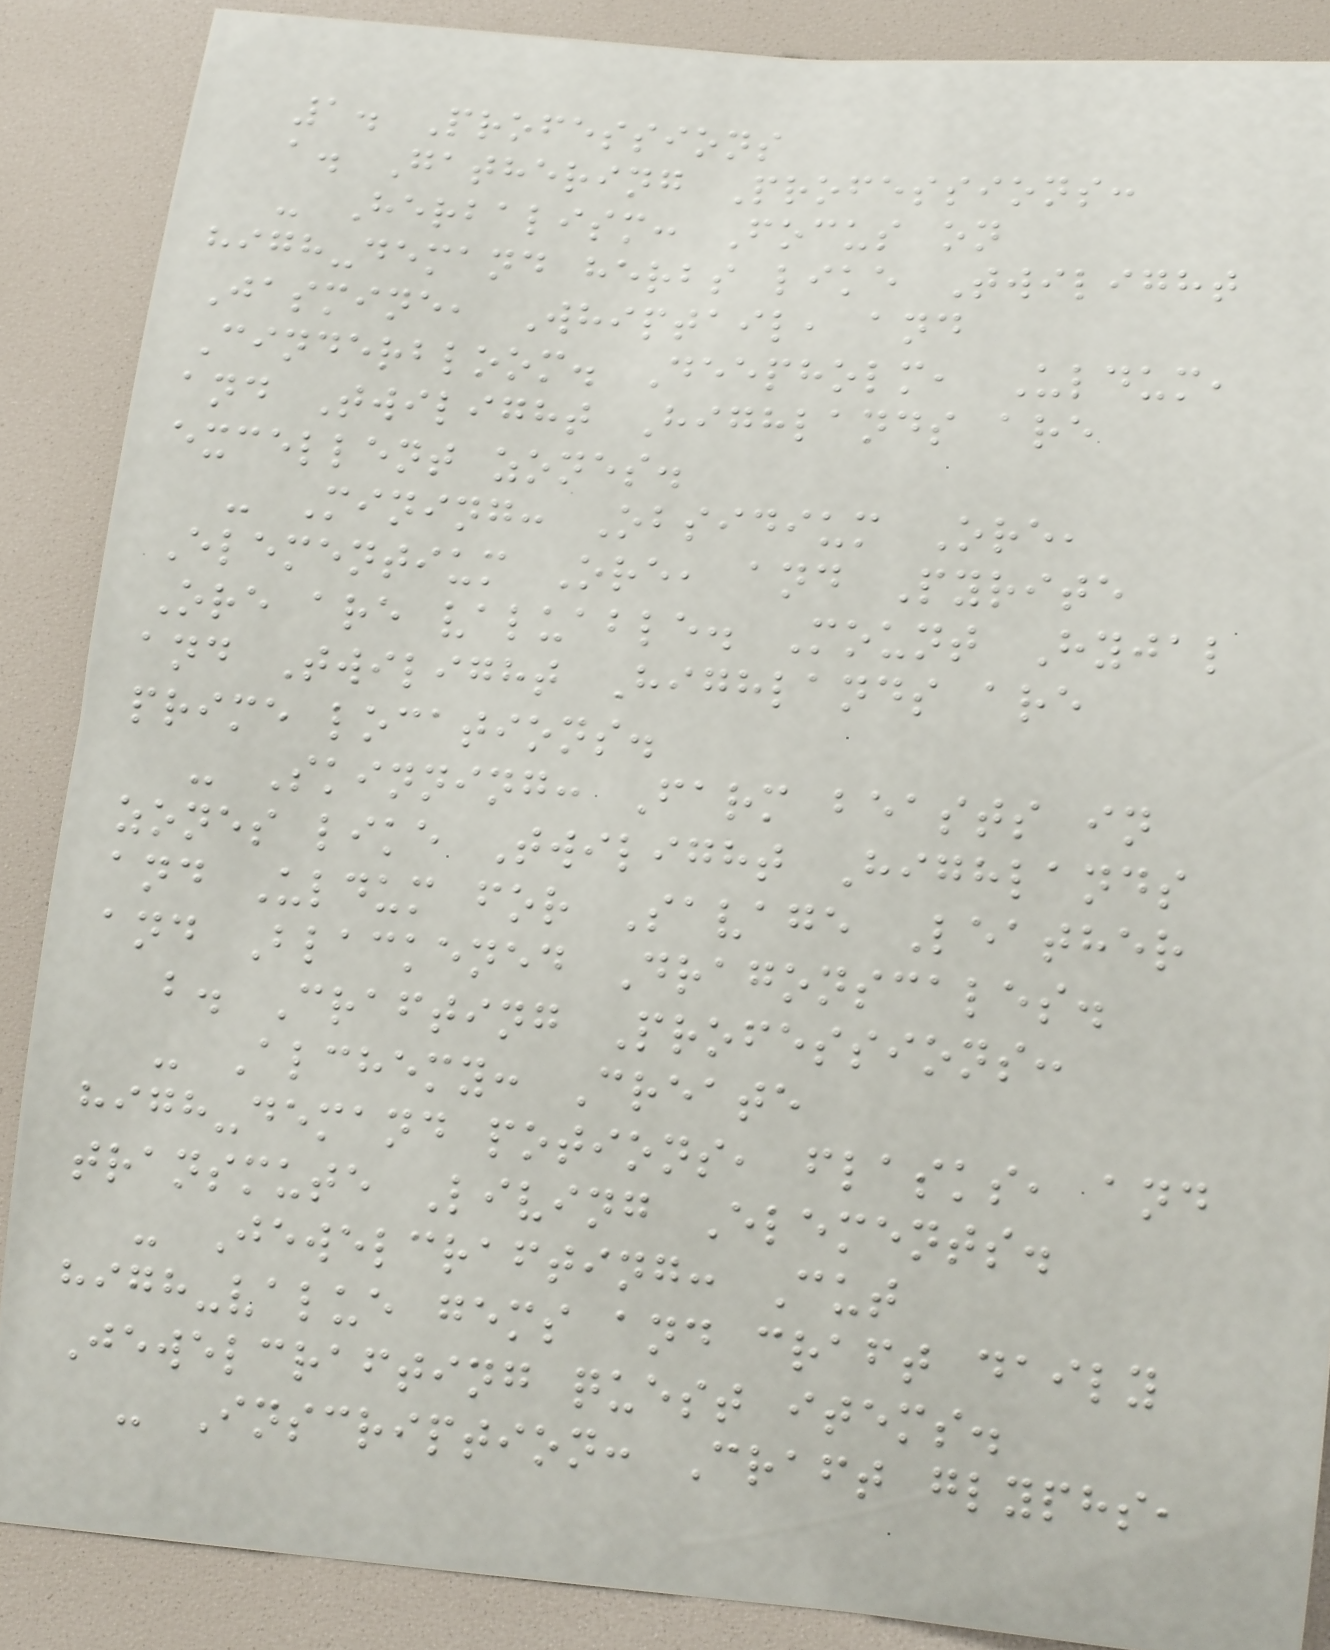1. Professions
a. Gathering Professions:
- Herbalism: Focus on
high-demand herbs like Twilight
Jasmine, Whiptail, and
Cinderbloom. Deepholm, Uldum,
and Twilight Highlands are
excellent zones.
- Mining: Obsidium Ore,
Elementium Ore, and Pyrite
Ore are valuable. Mount Hyjal
and Twilight Highlands are
prime locations.
- Skinning: Farm beasts in
zones like Twilight Highlands
and Uldum for Savage Leather
and Blackened Dragonscales.
b. Crafting Professions:
- Alchemy: Create
high-demand potions, flasks, and
transmute Living Elements.
- Jewelcrafting: Cut
high-value gems and craft daily
Jewelcrafting quest items.
- Inscription: Craft glyphs,
